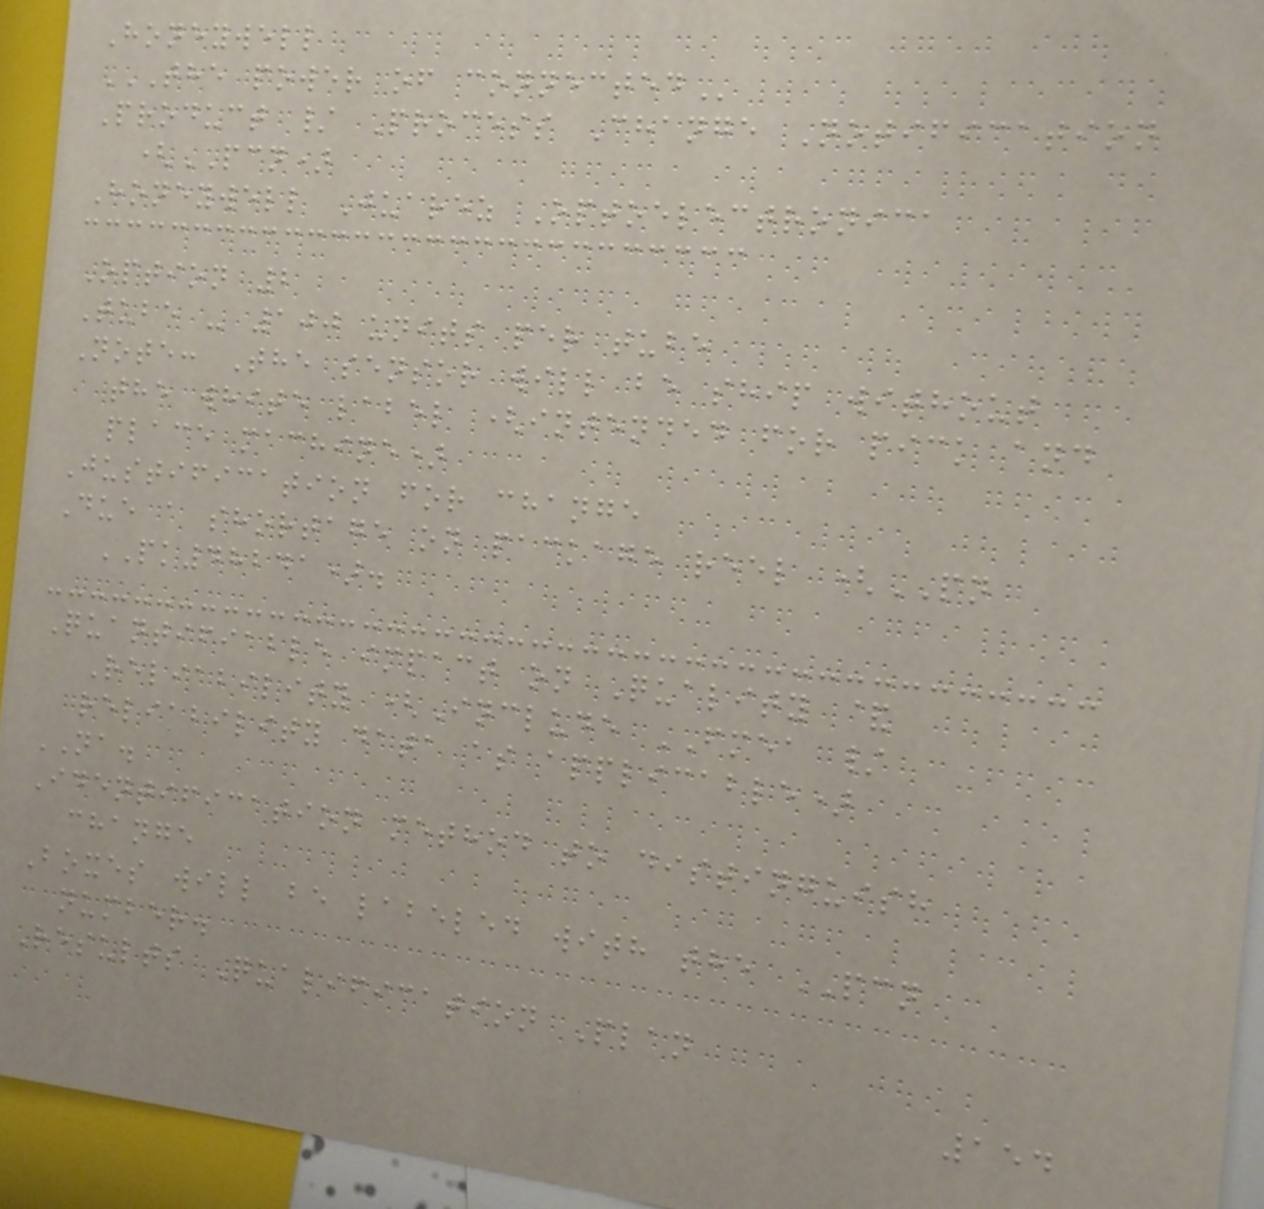Honeywell
THE POWER OF CONNECTED
Product / Process Change Notification
(PCN)
Honeywell Juarez Optoelectronica
Option 2
Tube - 100 units per tube
Note: The sensor will be ship without
the white label (intended for pick and
place machine)
Justification for change
Due a shortage on package reel (PN
PK48241).
Quantifiable impact on Quality &
Reliability (Include FMEA /
reliability data as applicable)
NA.
Identification method to distinguish
change
Boxes will be labeled with the PCN
number.
Results Qualification Plan
154
